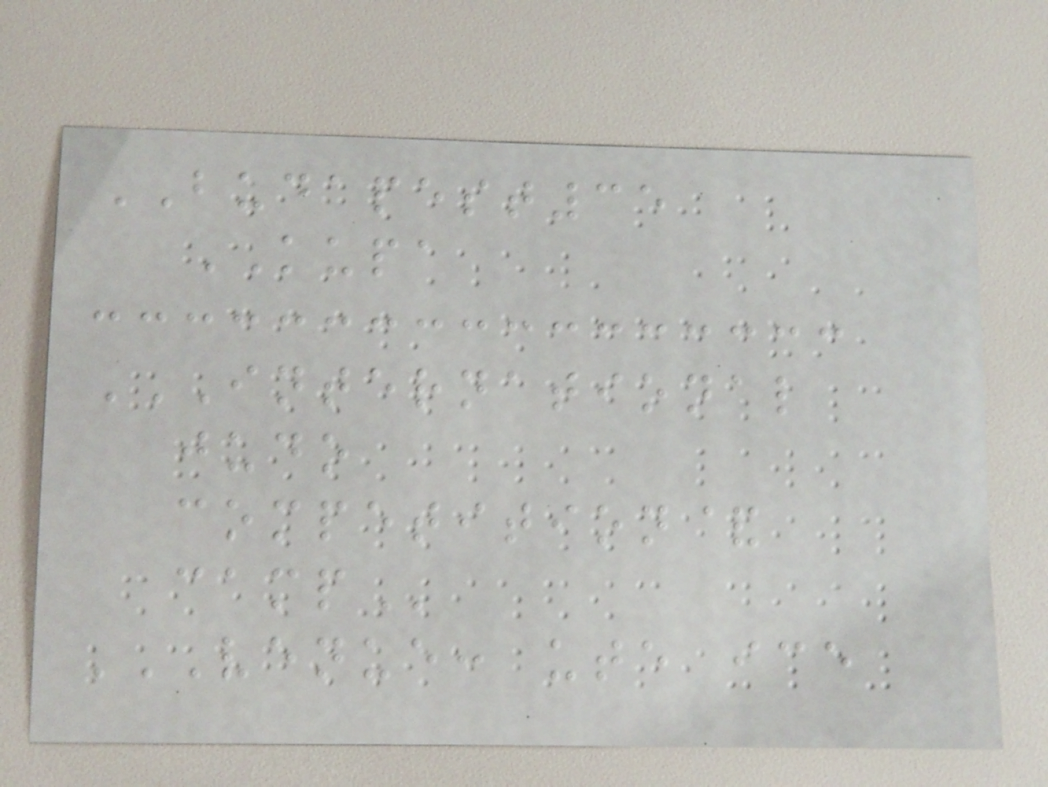BUDAPEST35
KUPA
INTERNATIONAL
JUDO
COMPETITION&
CAMP
VENUE: UTE ICE
